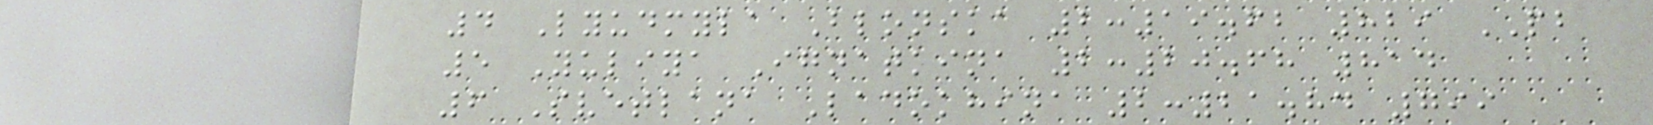4 Lyudmyla Blonska 2:19.62 829 PB
5 Yuliya Ignatkina 2:20.68 814
6 Svetlana Ladokhina 2:21.84 799
